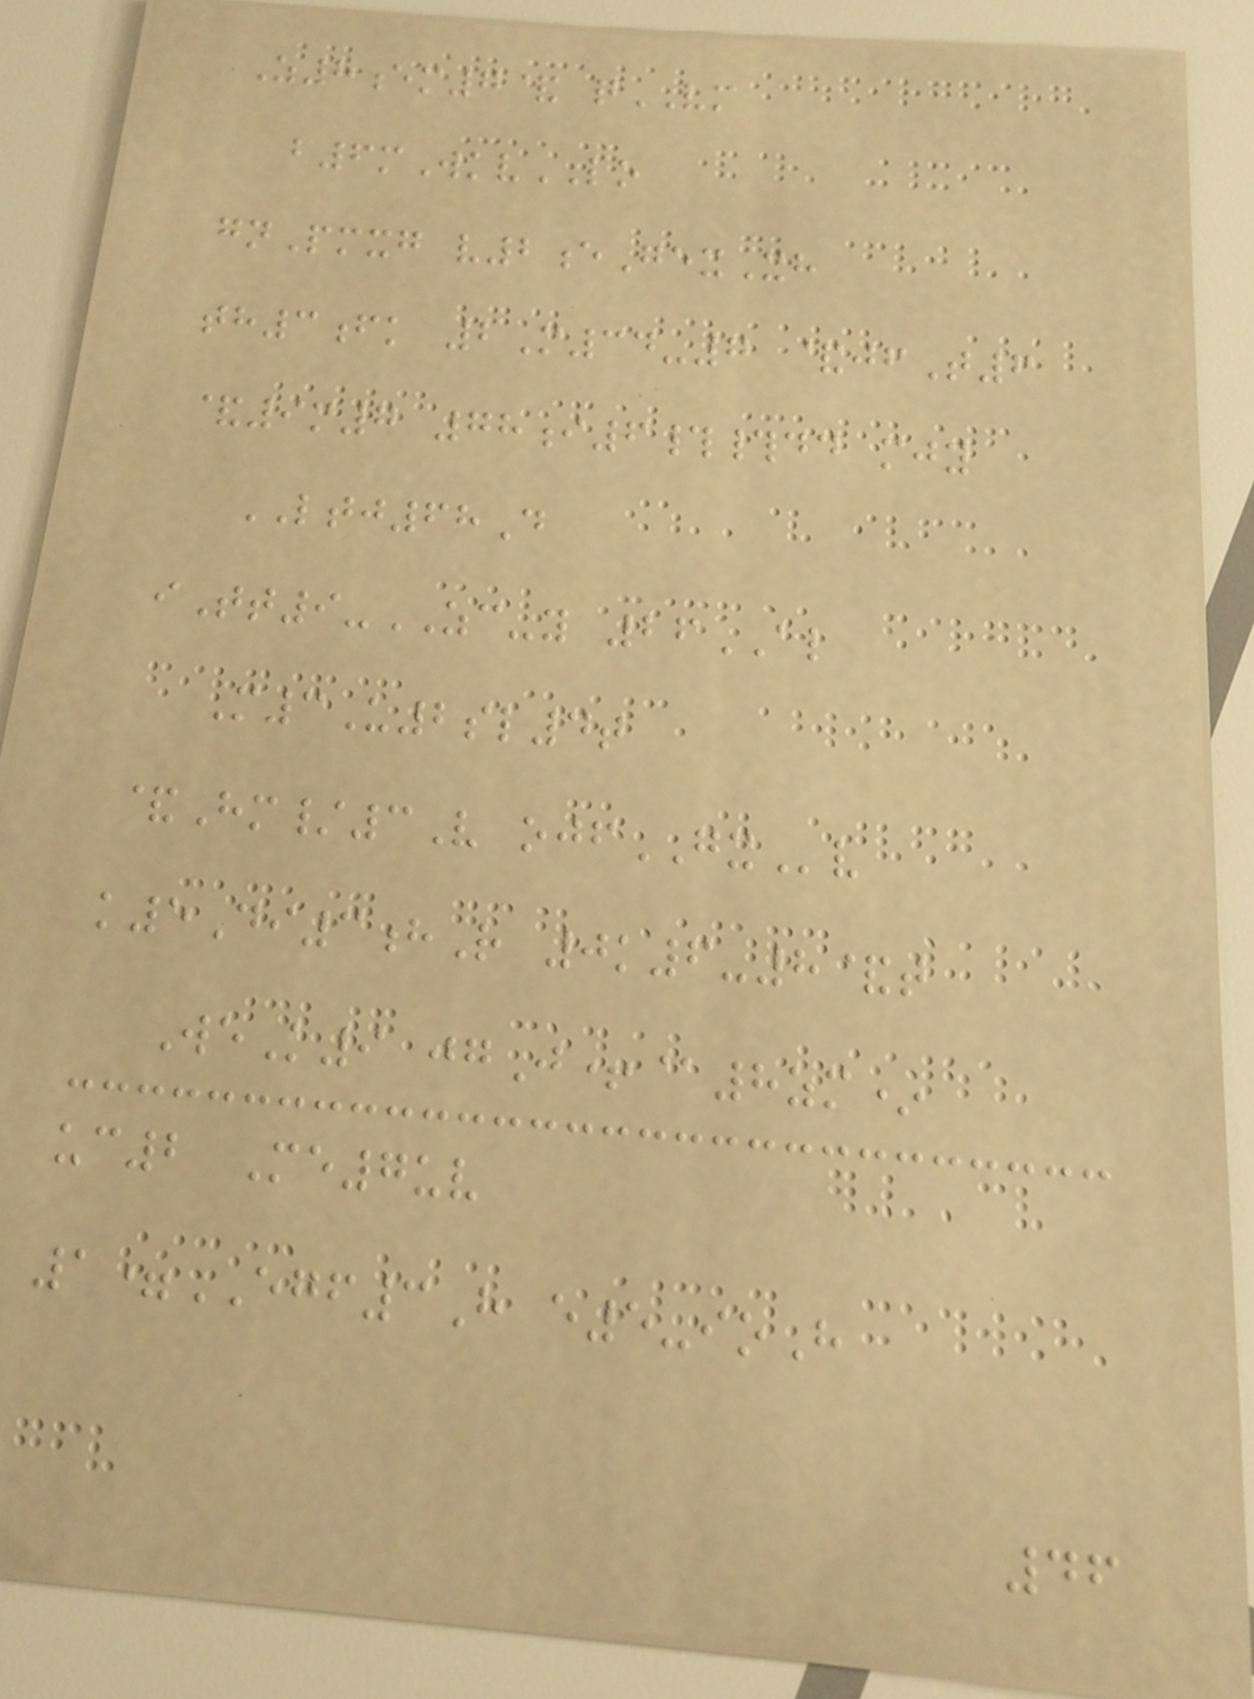Z8em7& qVM
b6mWkvLO
gnPmxg v2eGexXh
th3fk 2M34-7 &jfT6
&9m7 78i6##dd mjy
LTJ68D
iTt9-ZC-y 26AL
M3U2sl4t
&Hm/3V ojfGXv
k5Di3hR 0k6-8&t
WeK9 jgJ+@8zm*
uc2 Me7uv
1=EGF3H e5-ioH
46
